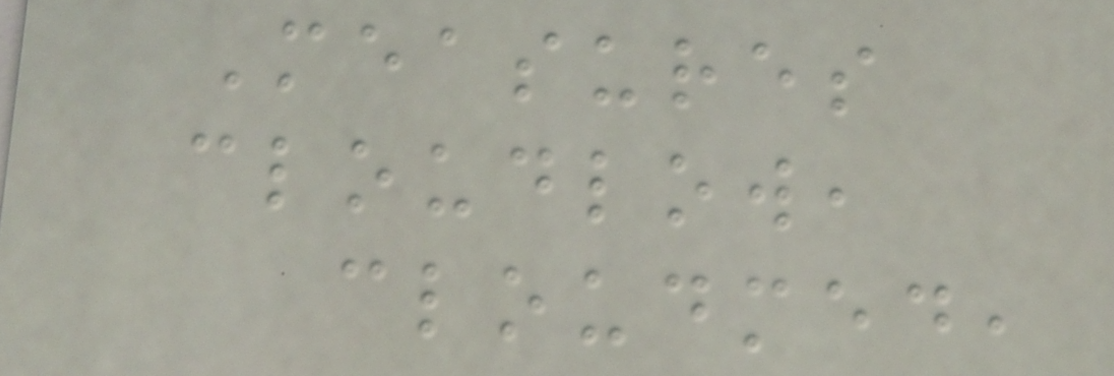Measures
cloudlow,
cloudmed,
